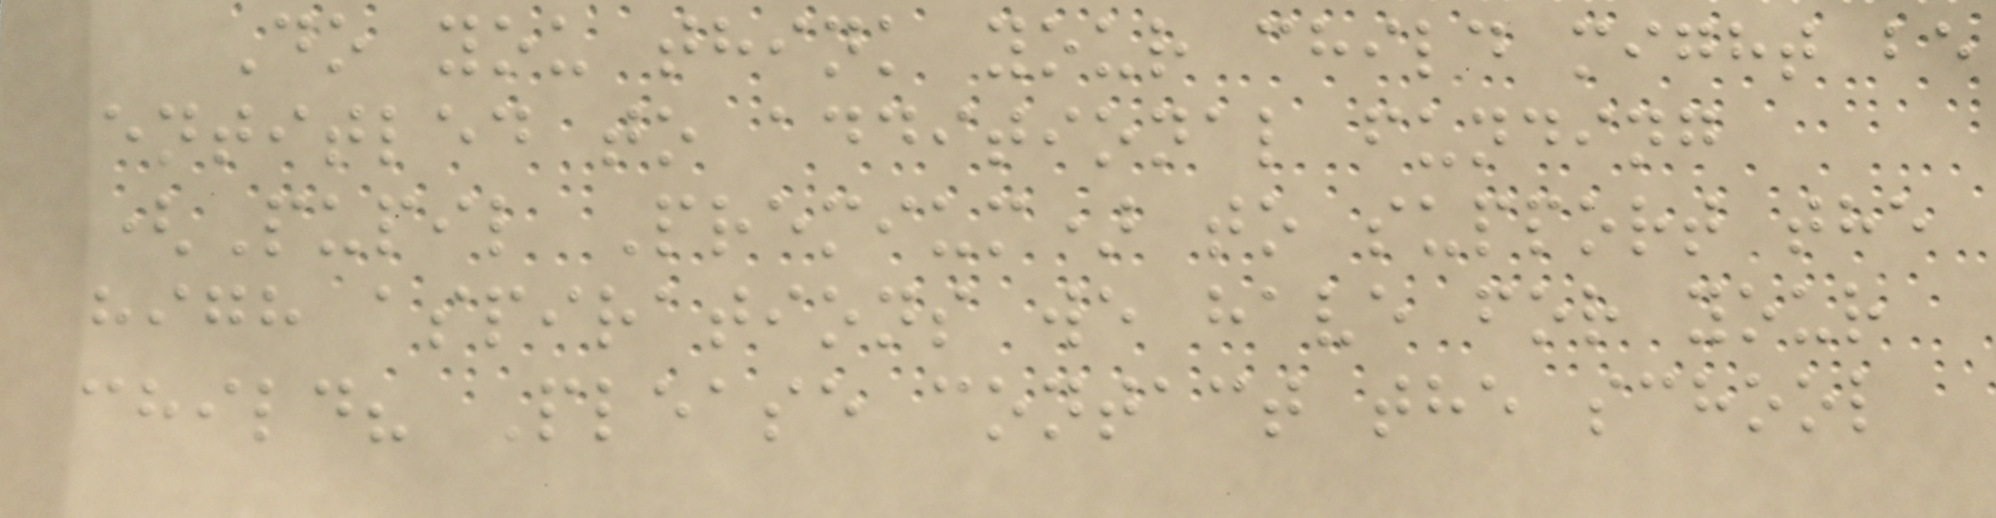Do you think your child might be
entitled to additional funding
(Pupil Premium) to support the
high aspirations we have for your
child? Please contact the school
